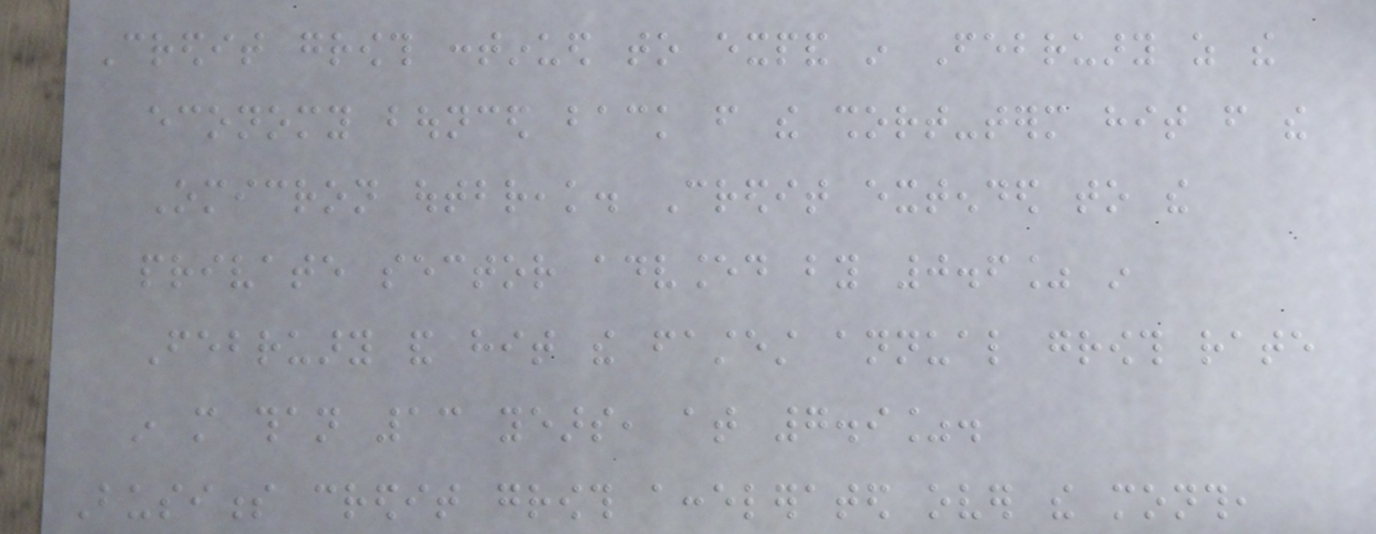Credit growth continued to expand in February as the
economy bounced back from the short-term hit from the
Omicron outbreak. Credit extended to the
private sector advanced by 0.6% in
February and hit the fastest annual growth rate
in more than 13 years, at 7.9%.
Business credit growth accelerated over the month,
